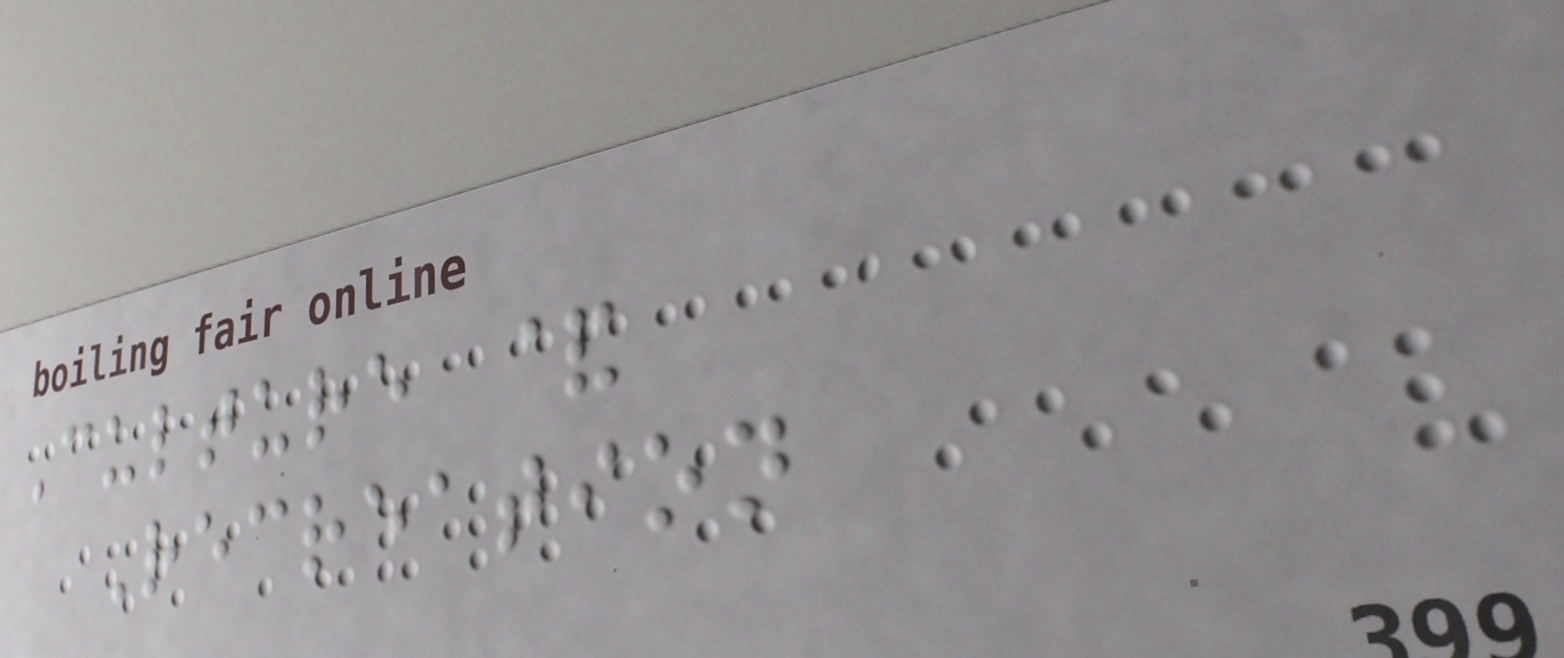Culture &
Recreation
